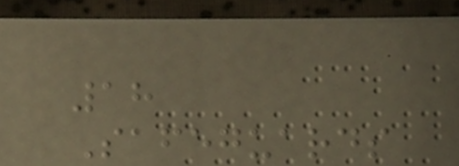18
Safeguards
